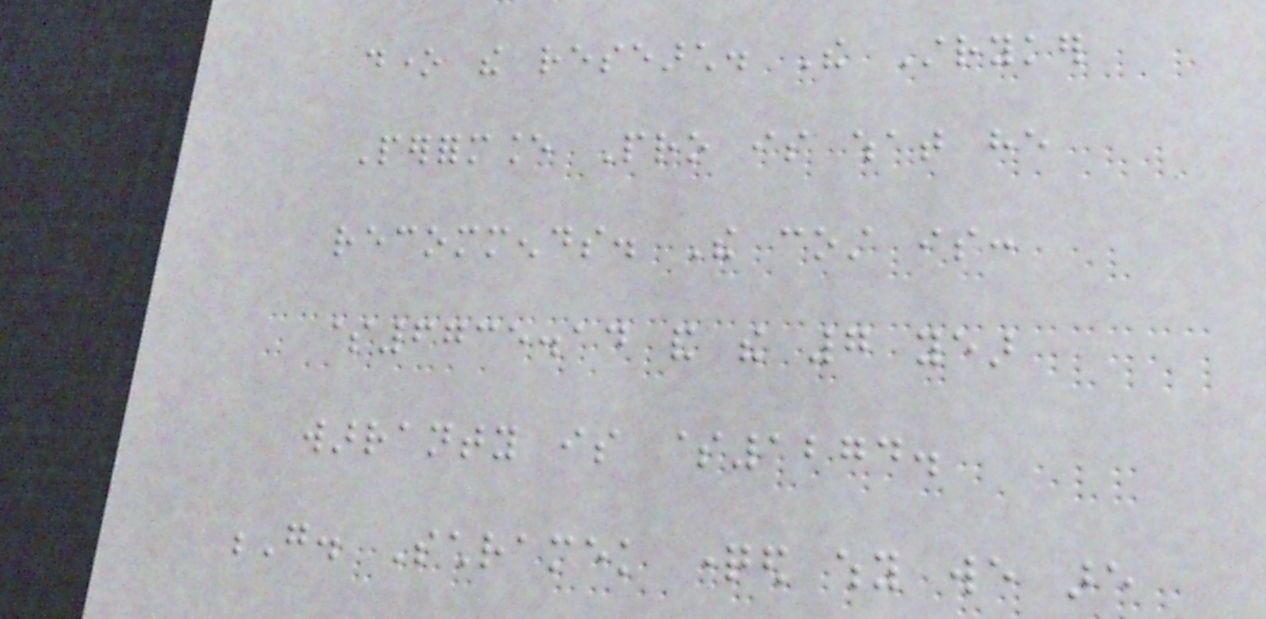done the research. The Stryker
Performance Pro is what he
recommends. The cost is:
$6735.14 and the 7 year
warranty is $1274.
G. Schramek questioned why we are
